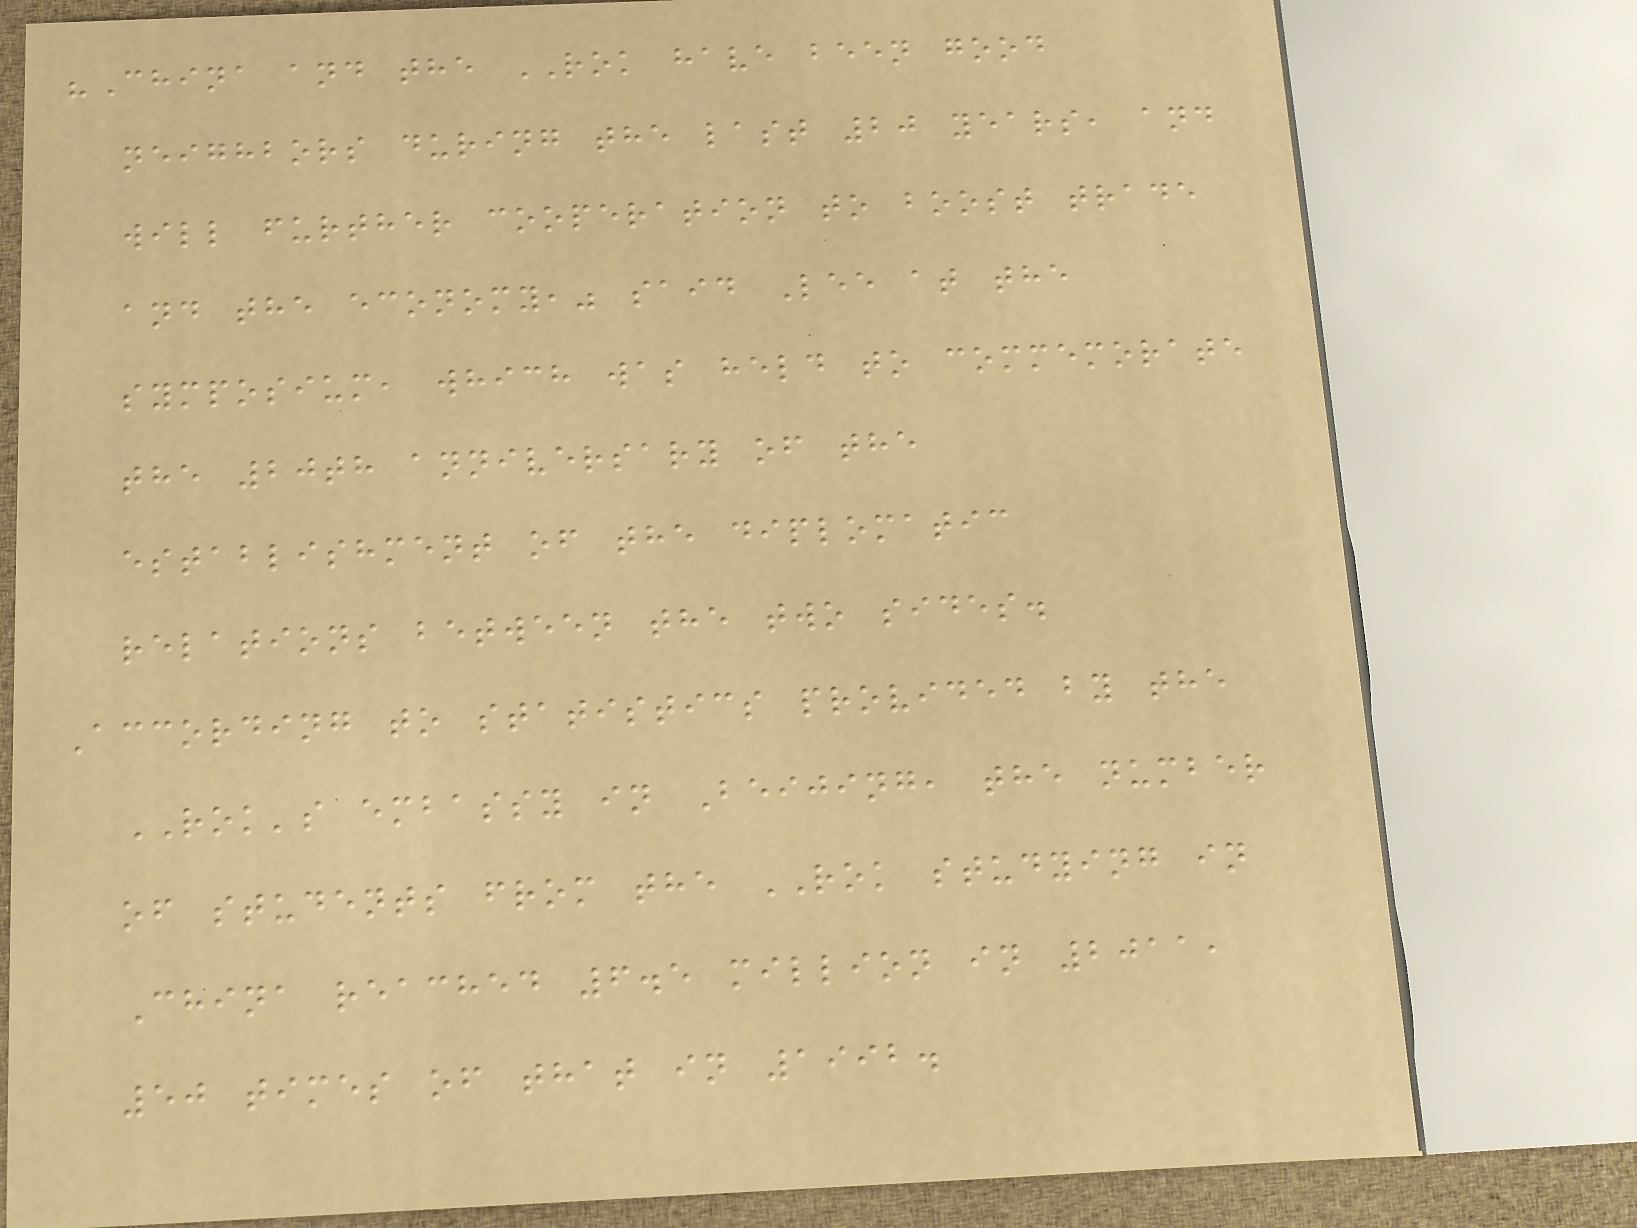"China and the ROK have been good
neighbors during the last 20 years, and
will further cooperation to boost trade
and the economy," said Lee at the
symposium, which was held to commemorate
the 20th anniversary of the
establishment of the diplomatic
relations between the two sides.
According to statistics provided by the
ROK's embassy in Beijing, the number
of students from the ROK studying in
China reached 6.5 million in 2011,
50 times of that in 1992.
